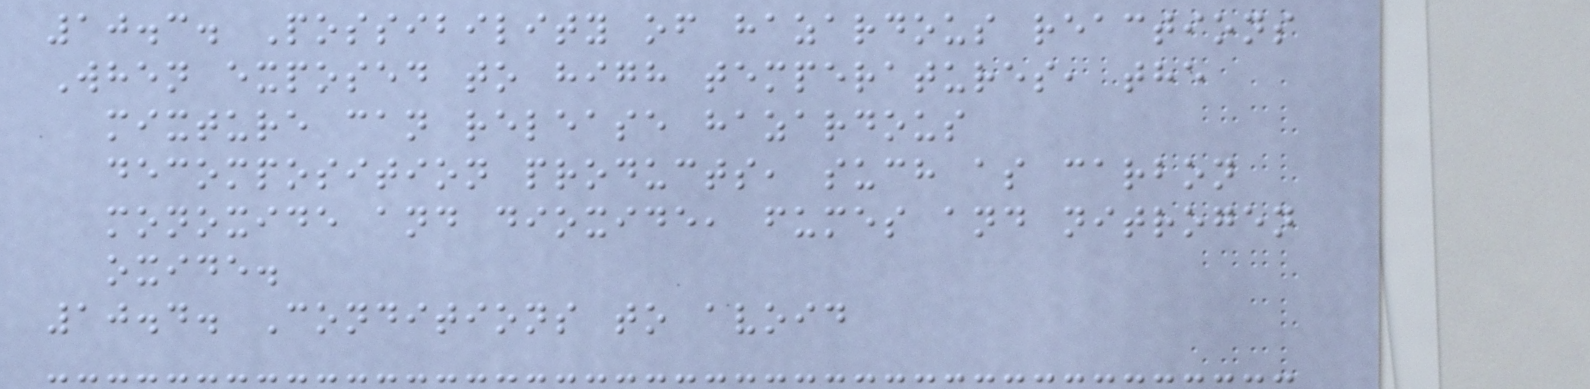10.3. Possibility of hazardous reactions
When exposed to high temperatures, the
mixture can release hazardous
decomposition products, such as carbon
monoxide and dioxide, fumes and nitrogen
oxide.
10.4. Conditions to avoid
